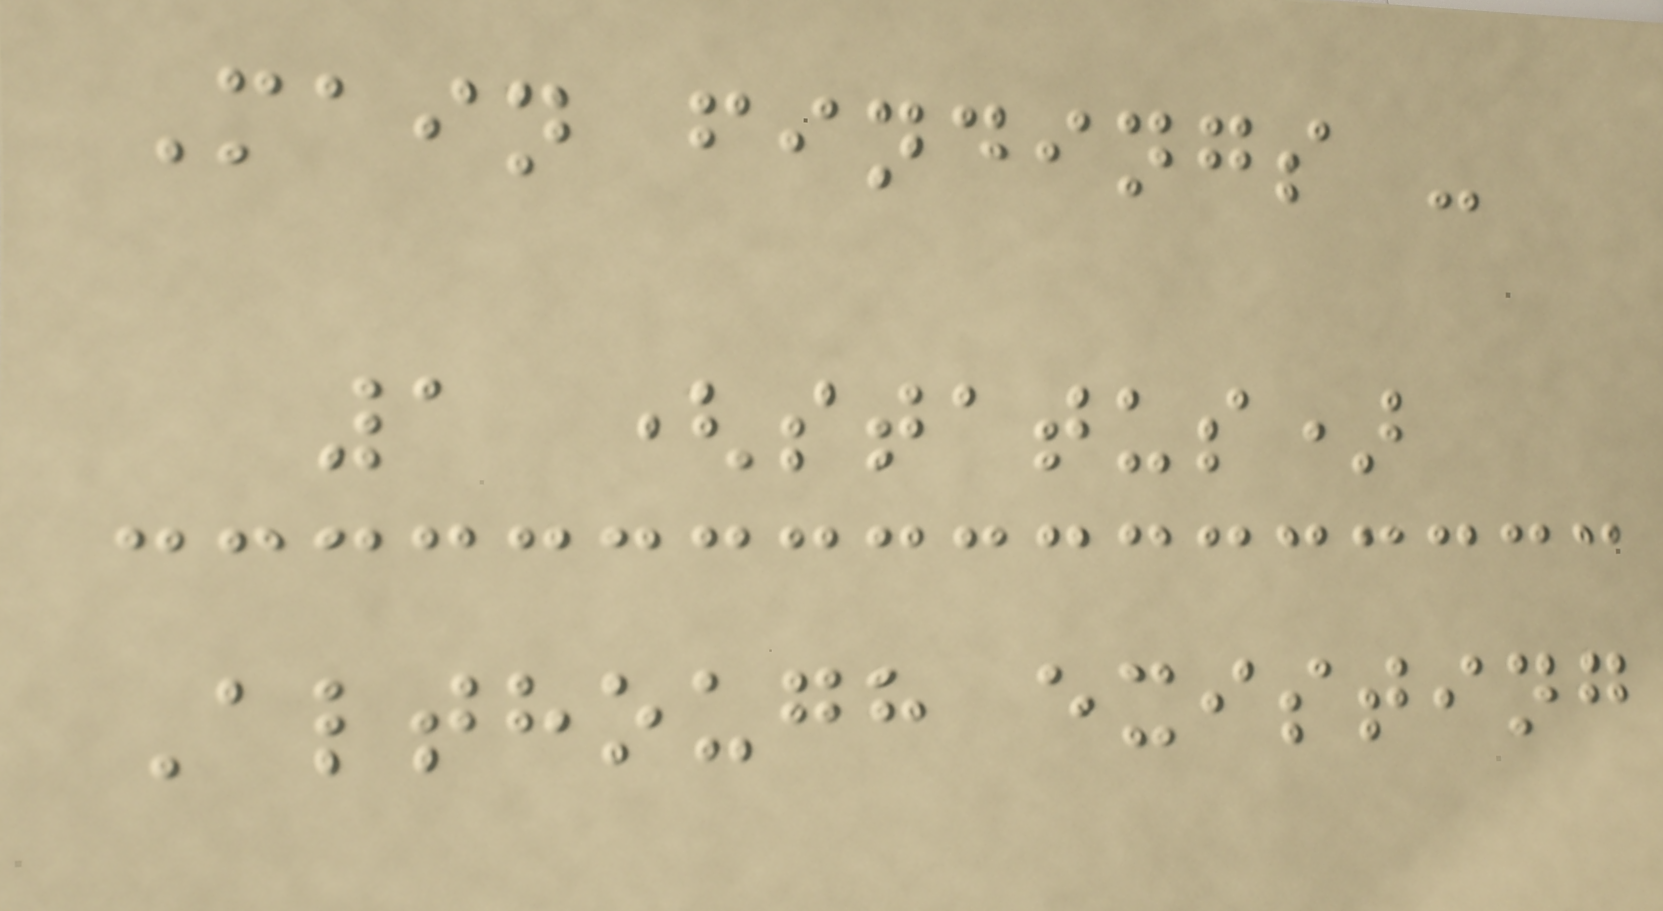Main findings -
1 (status)
Although existing
